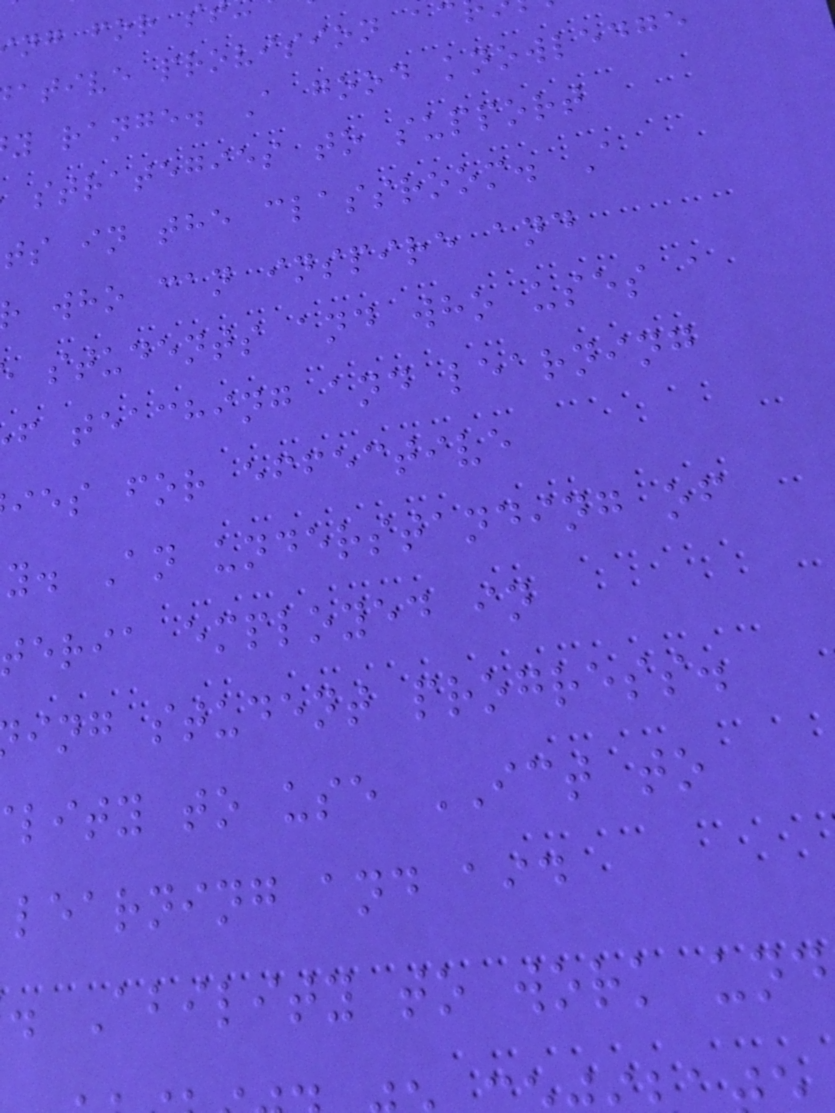ng for s
ative provision ac
y range. A good knowledge
strategies to support
ts in the classroom. A
who can inspire and
students and who uses a
f teaching and learning
ies for effective
y. An understanding of
teria employed in
ing student progress.
lity to use ICT to
learning and aid
. Ability to work und
